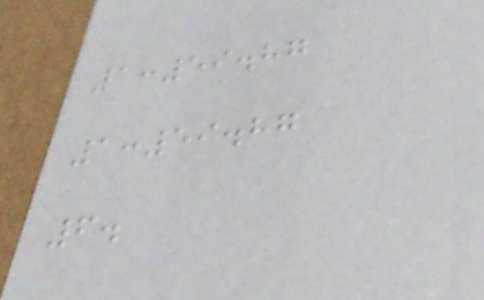1:59.87
1:59.87
6.
